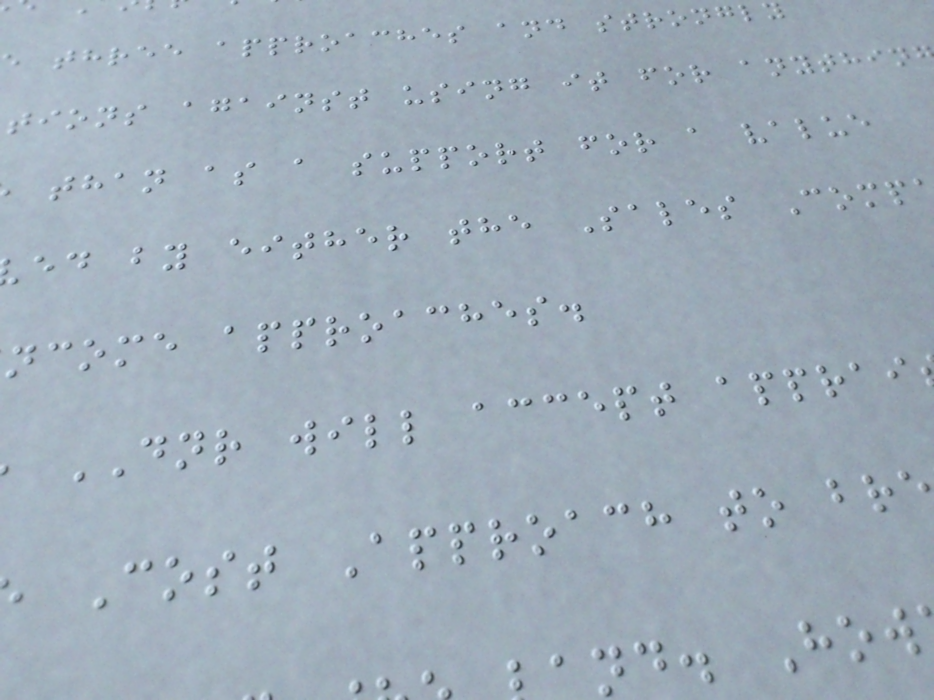three approaches and strongly
tions against using it for anythin
than as a support for a value
ed by either the Sales Comp
ncome approaches.
DNR will accept apprai
Cost Approach to br
